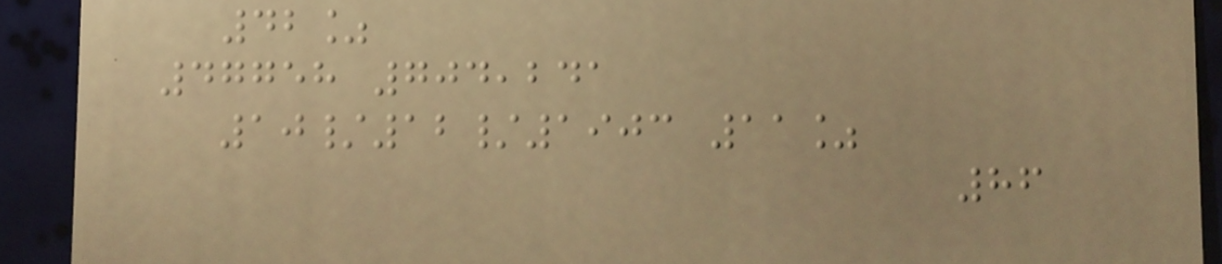42%
47758 704,241
10/12/1903 11%
86
